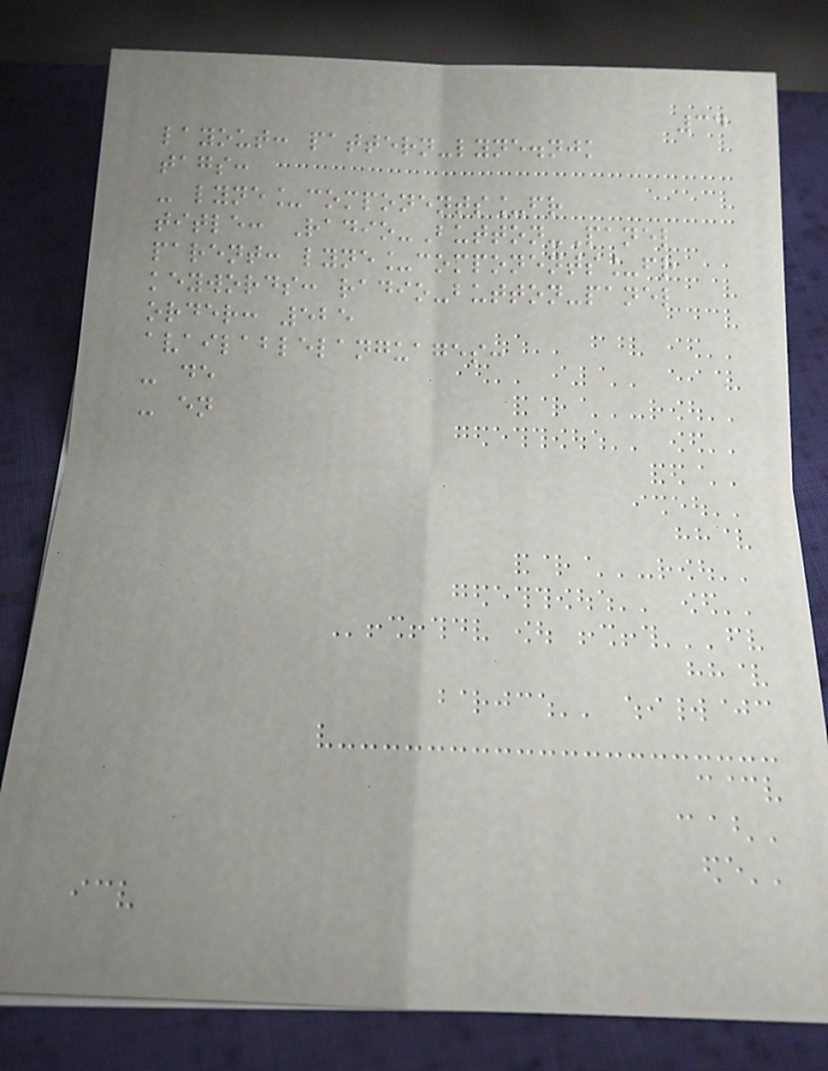34
layout: pattern-lyne.njk
tags:
- lyne_components_fr
title: Radio-Button-Panel
parent: lyne_components_fr
keywords: radio-button-panel
order: 525
availablelanguages:
- de
- en
